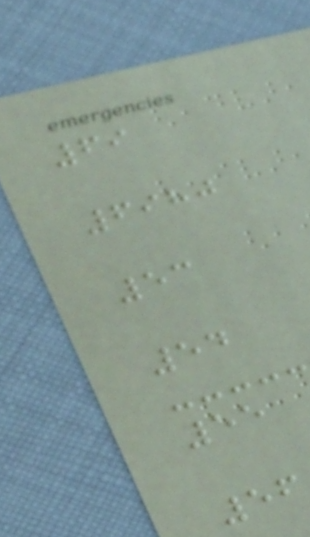69
6980
53
54
55
56
